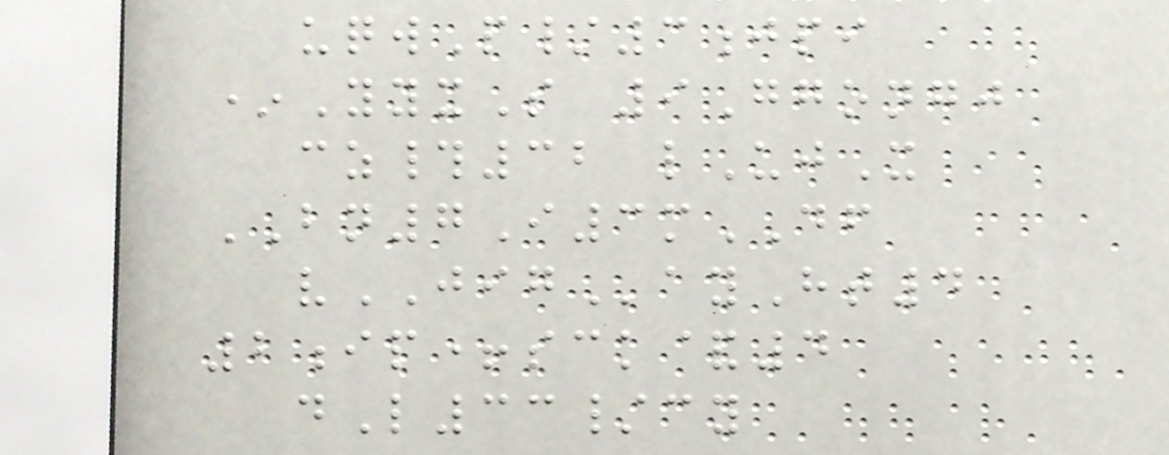uqwP/3jpi
*YyxS 9Ggongj
cz#32 lUjX
BN7I3mDF
vJIGayHt4
2ip+sck&4
dL33/cy
